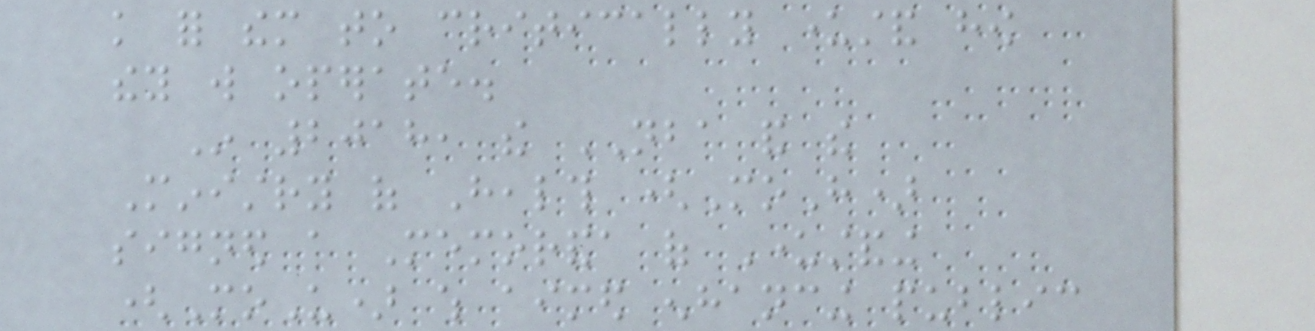knowledge for them to critically understand how
they will operate.
In 2018, the NBA and the
Ministry of Health (MoH)
signed a Memoranda of Understanding
(MoU) which aimed enhancing public
